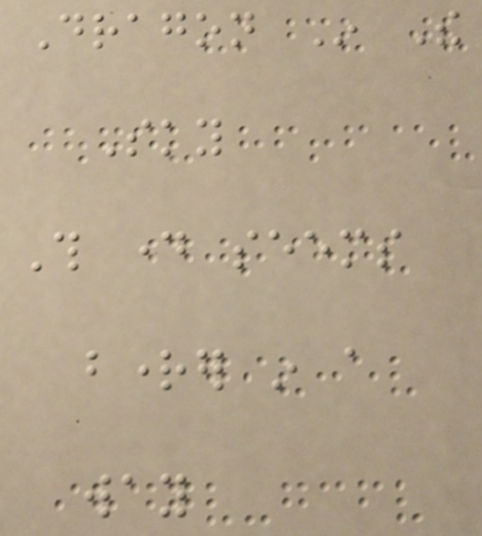Dragon In The
Sky
This day seems
brighter in a
way
